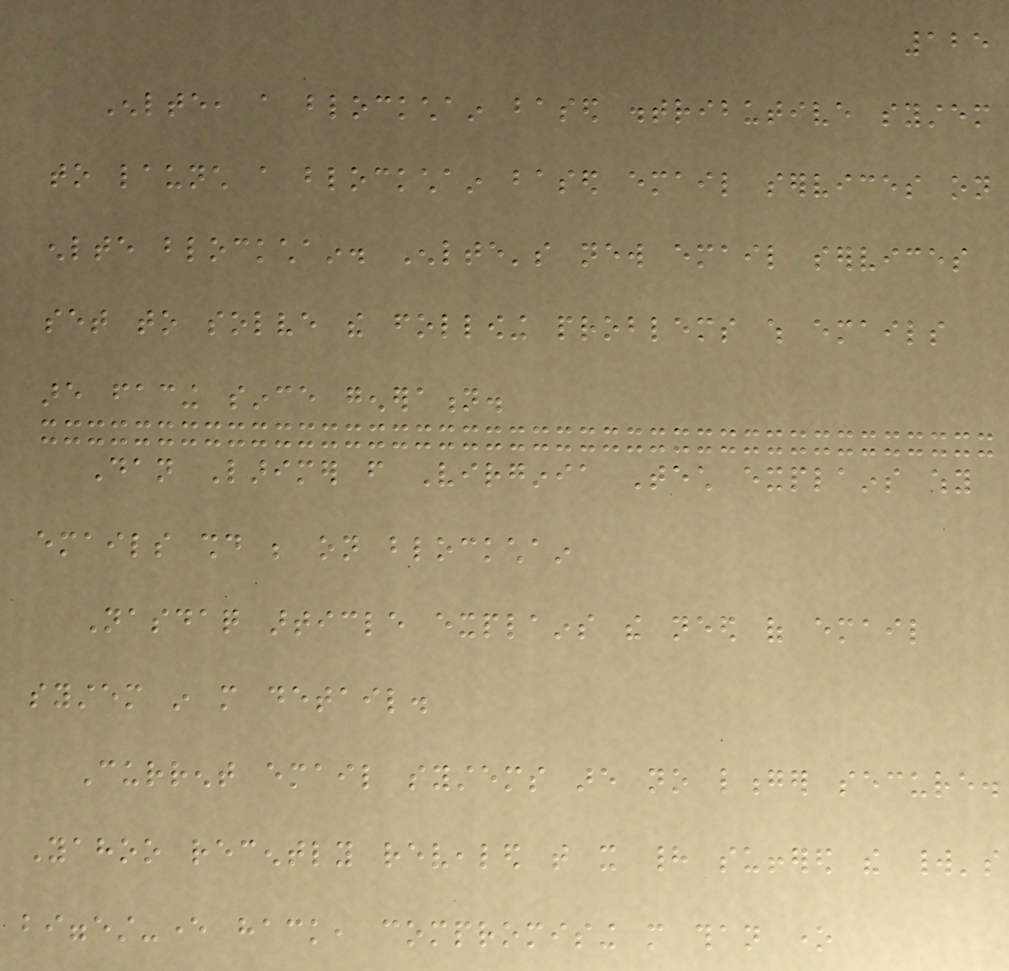125
Enlte, a blockchain based distributive system
to launch a blockchain based email services on
enlte blockchain. Enlte's new email services
set to solve the following problems which emails
are facing since generation.
Dan Larimer from Virginia Tech explains why
emails should be on blockchain
Nasdaq article explains the need of email
system in more detail.
Current email systems are no longer secure.
Yahoo recently revealed that it had suffered the world's
biggest-ever hack, compromising more than one
